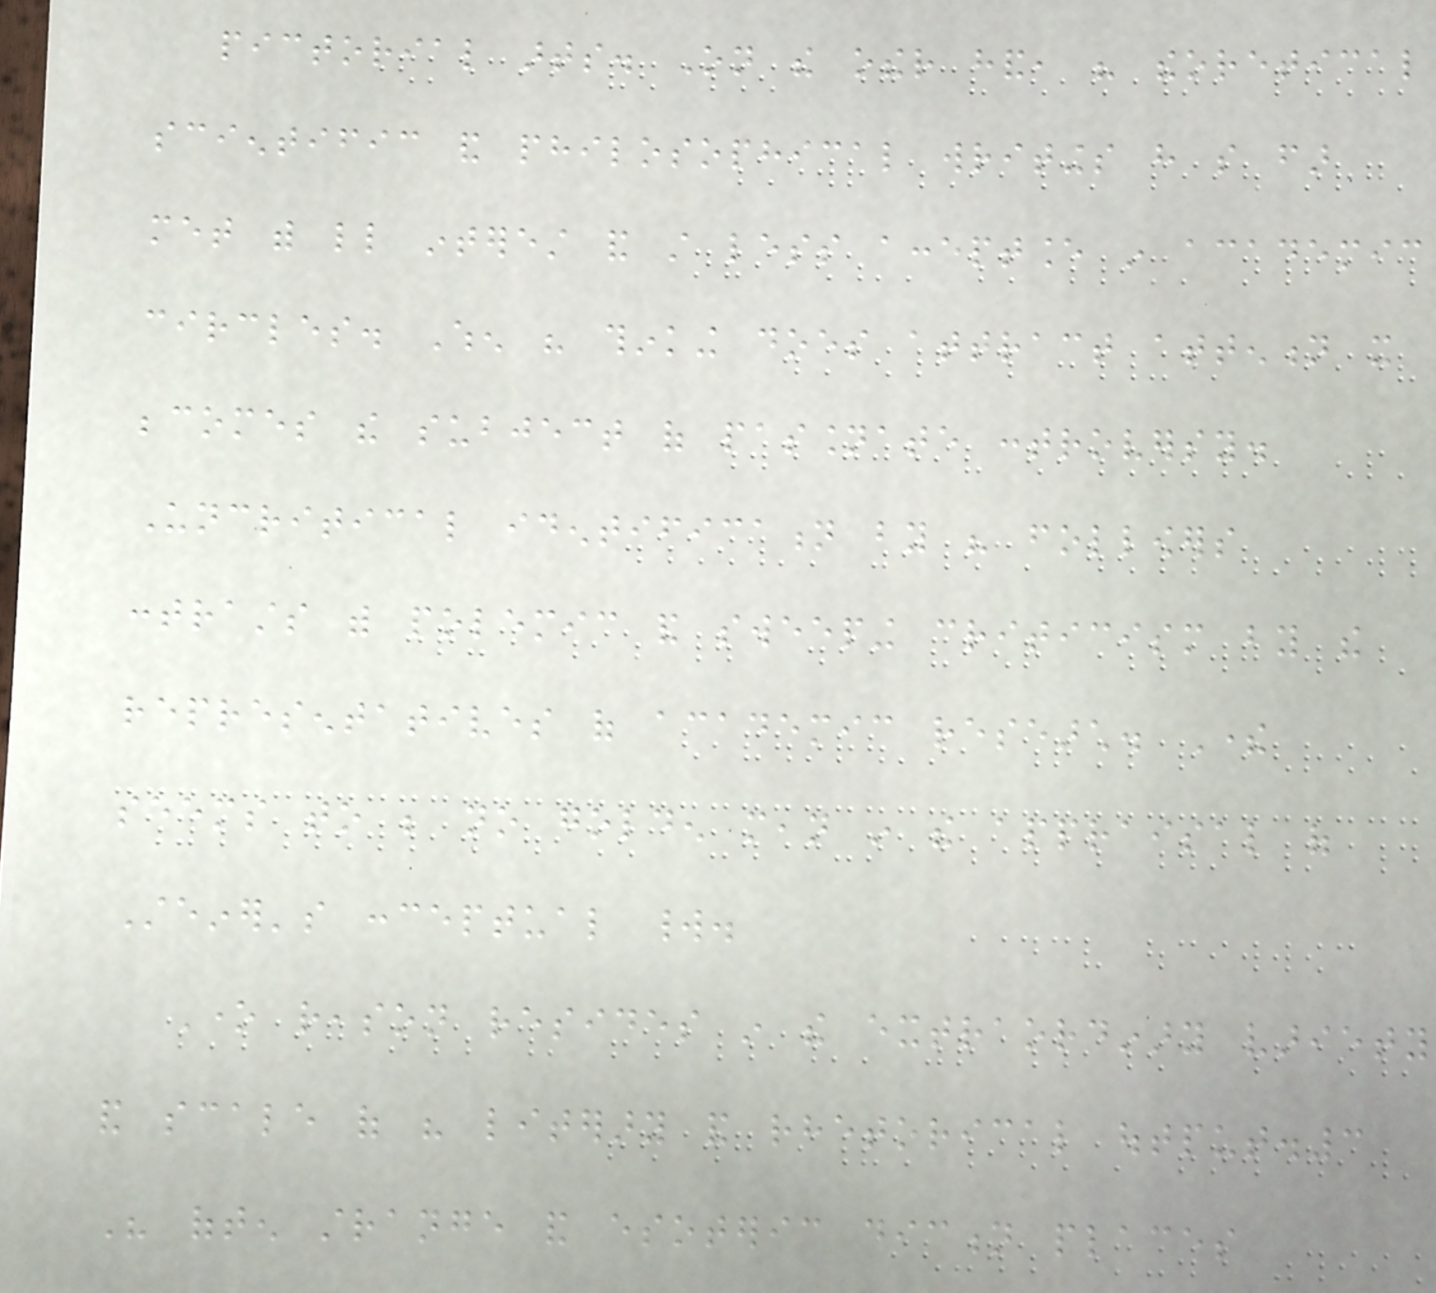pictorial arts. On the other hand, his theoretical
scientific and philosophical writings have so far
met with little interest and still less acceptance in academic
circles. When his thinking does attract attention it
becomes the subject of passionate controversy.
Uncritical identification by his followers
contrasts with polemic and sweeping criticism by the
representatives of academic research. There
seems to be no golden mean in the appraisal of
Steiner's conceptual world.
One reason resides in the extraordinary variety
and scale of his literary and rhetorical output.3
His often strange and esoteric diction places
